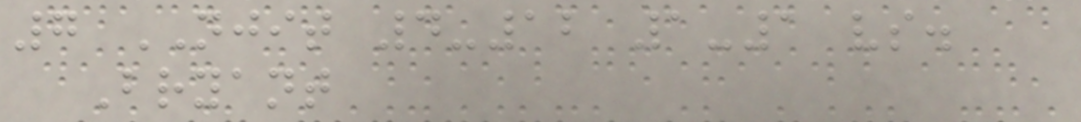7 NJIT 4-12 1-1 vs.
Bryant
